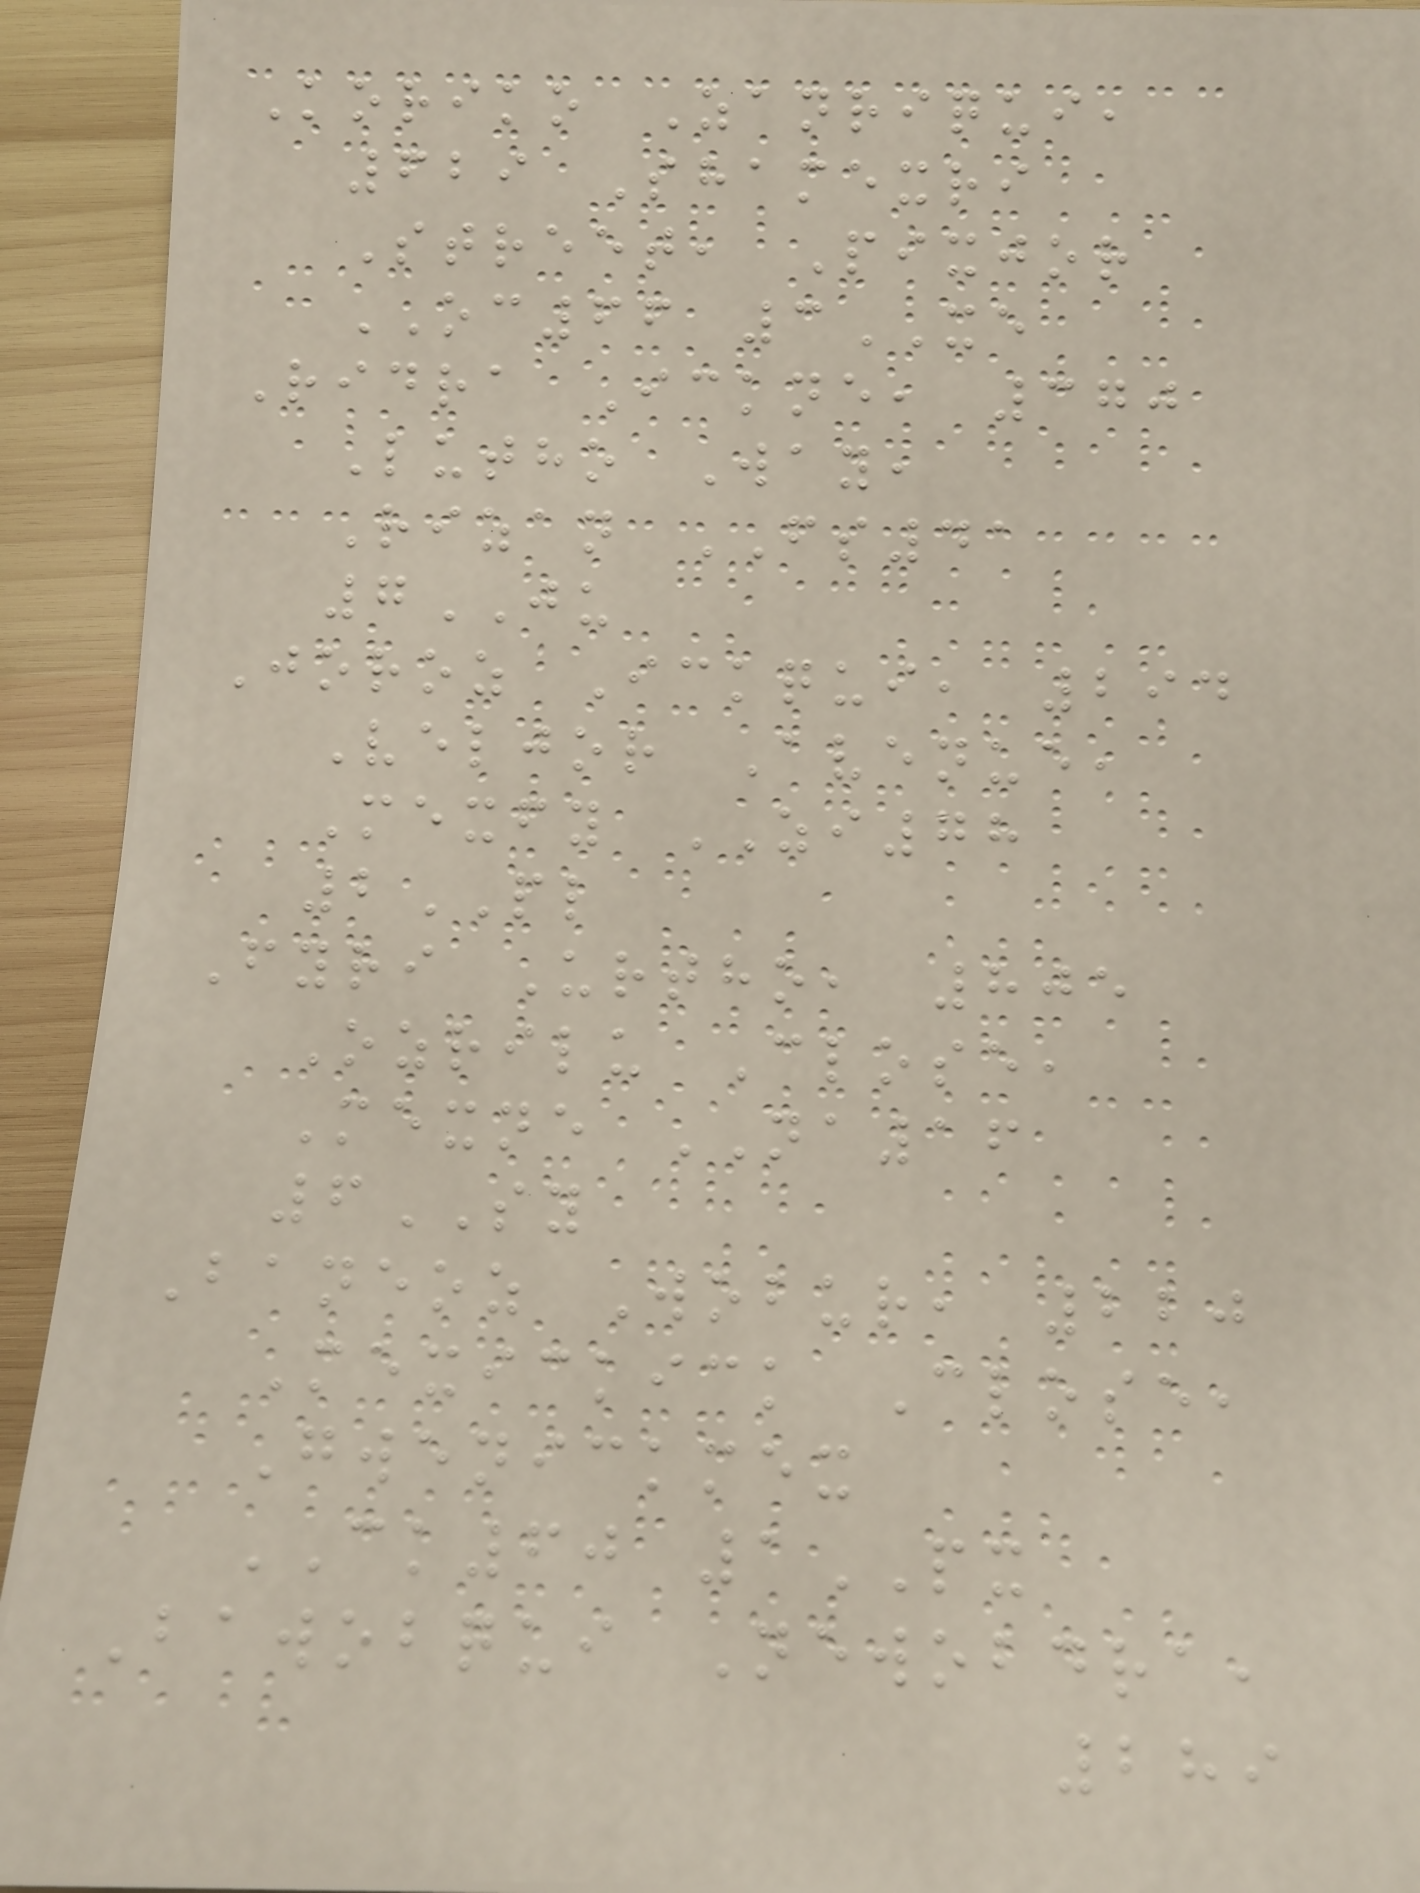Koriko Zanriqui,
629 Shamexri
Street, Pixjor
OC66 3XE
Ridra Ickne, 370
Lutho Way,
Rizan FS41
7JU
Joroz Ickqui, 294
Veljor Avenue,
Mexfy ZI78
2PL
Fyri Urtho, 805
Ozrilu Close,
Mexne NA16
6SY
Baneoz Wobur, 220
Mexickick Close,
Gwenickmex
CK60 1PX
Bawobqui Newobdra,
289
